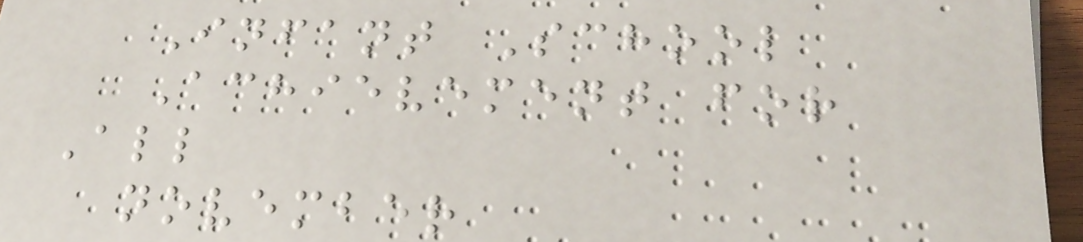Infant School
Achievement for
All
november
